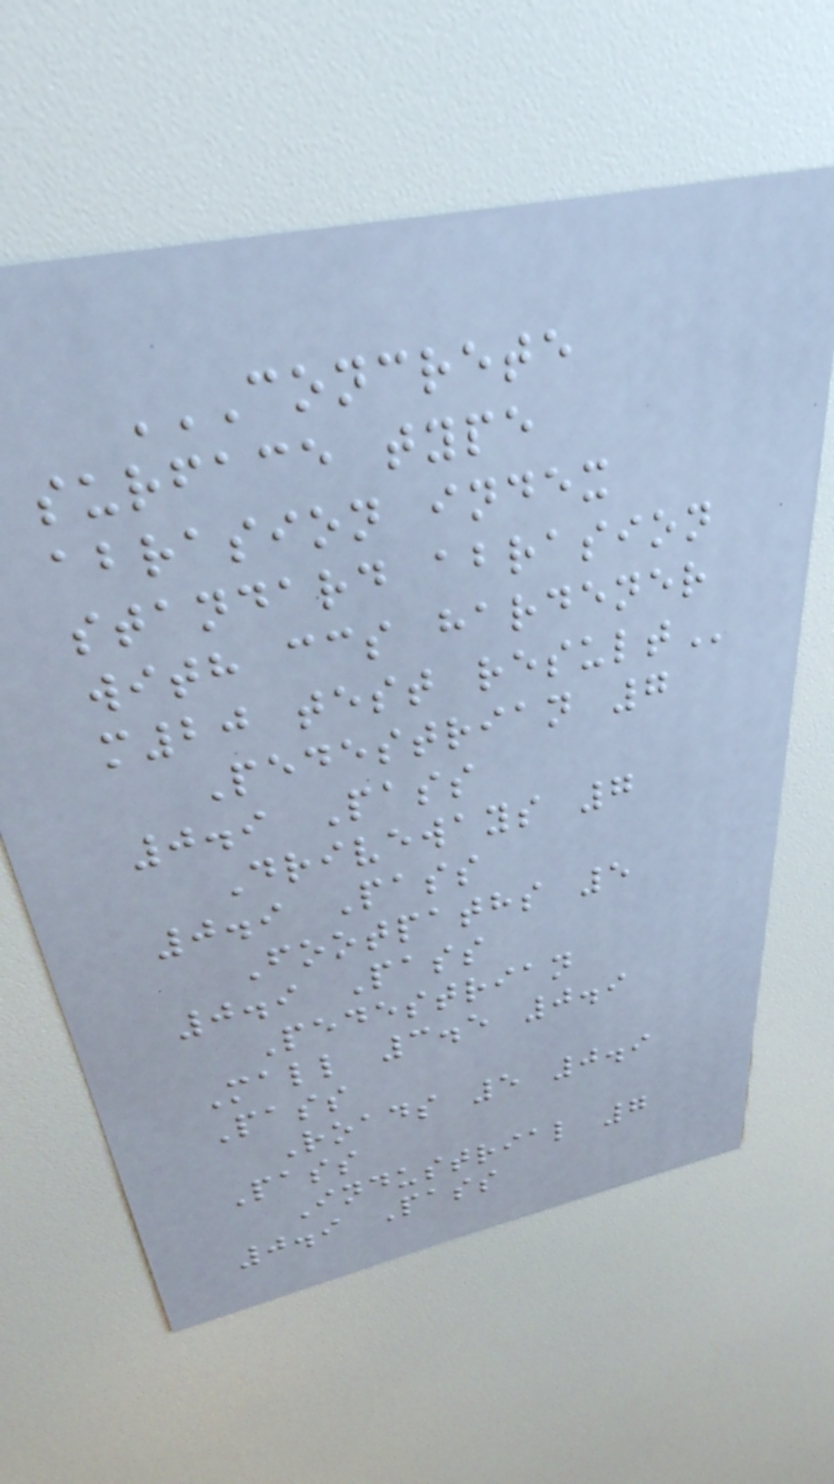CONCRETE
SURFACE TYPE
ABRASION INDEX
STANDARD ABRASION
WITH CCS HARDENER
M20 TEST RESULT
Pedestrian 7
0.9 Pass
Driveways 7
0.9 Pass
Footpaths 5
0.9 Pass
Pedestrian
Mall 3.5 0.9
Pass
Roads 5 0.9
Pass
Industrial 7
0.9 Pass
